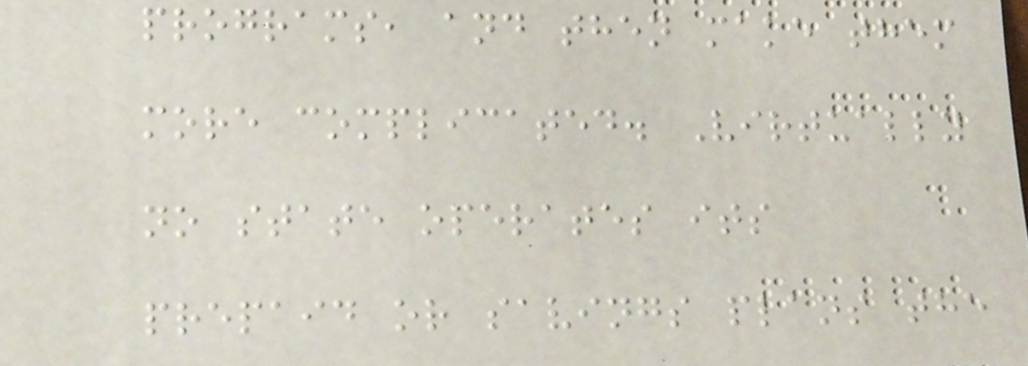programs, and then make them
more complicated. Virtually
no state operates its
prepaid or savings plans the
